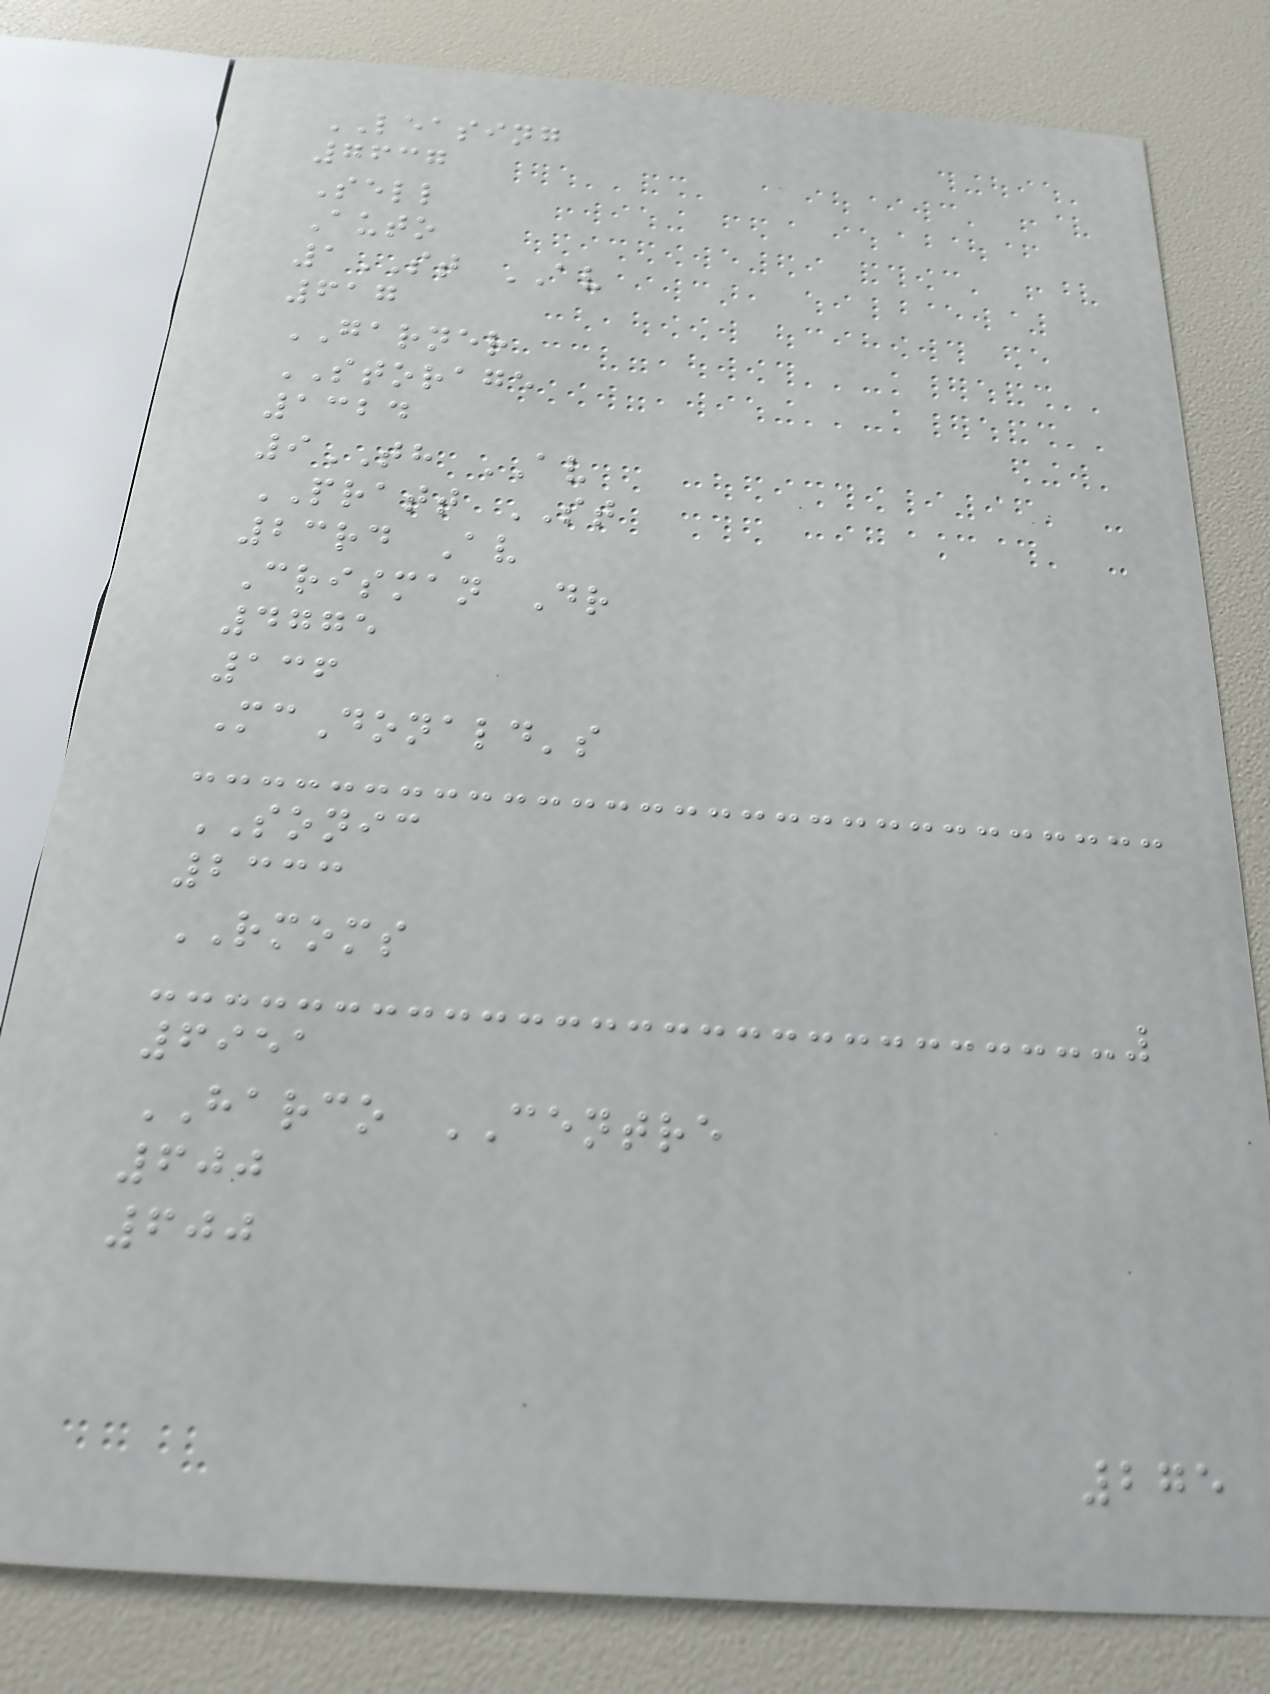LEASING
7637
Sell
Auto
1ST AV
617
GARNER
STORAGE
1324
9TH AV
PRATT ST
23rd Av
Crisman Dr
4775
136
McDonald's
SONIC
2333
RMOMS
6951
HARCO CENTRE
600
600
275
